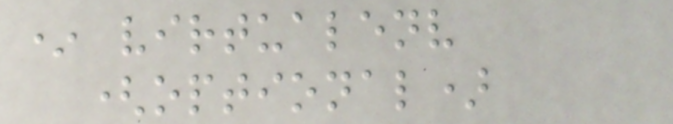* virtualenv
(optional)
